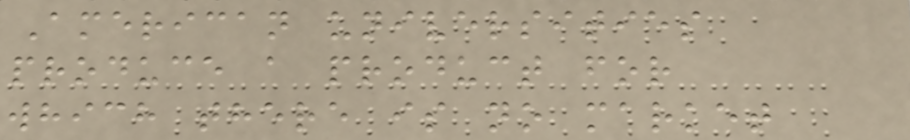American universities
produce a product for
which there is no market
